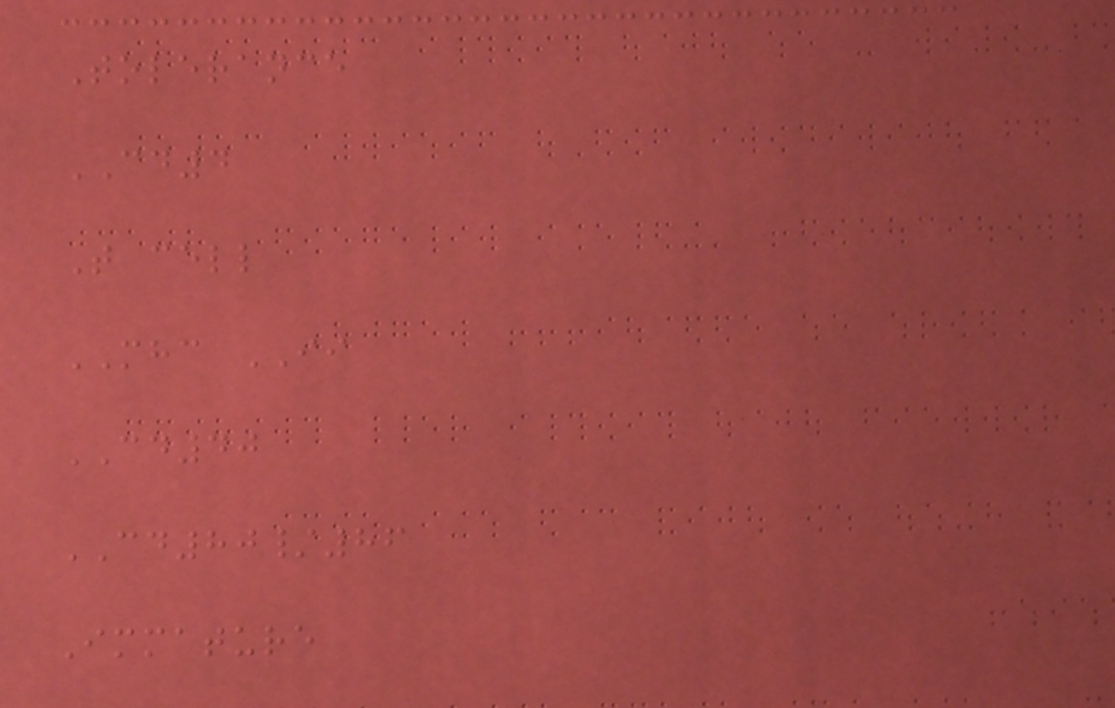Tolerance
CD4
T cell
MHC II
CD40
CD80/86
Immature
